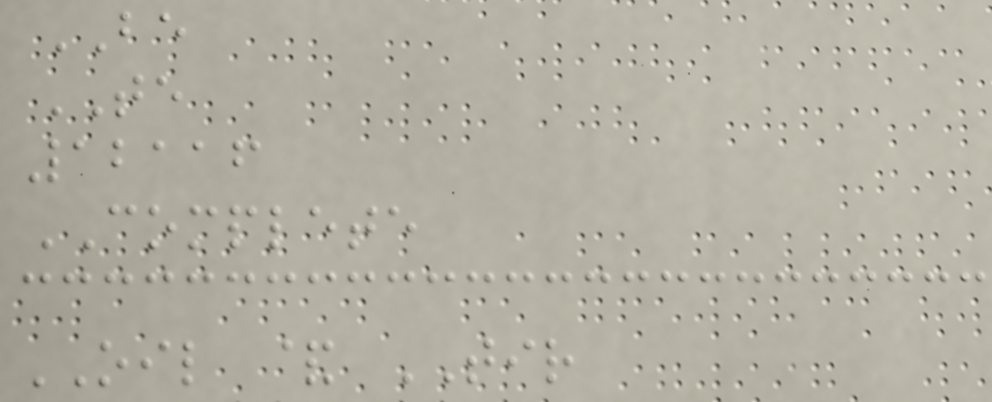BE
TE
12116
COMPLETE
OIL & TIR
